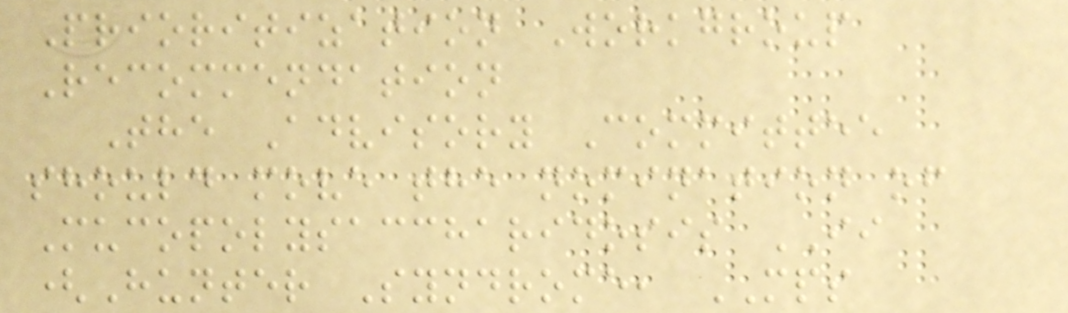Prioritization Workgroup
Recommendation
The Advisory Committee
should move the nomination of
Mucopolysaccharidosis II
(Hunter Syndrome, MPS
